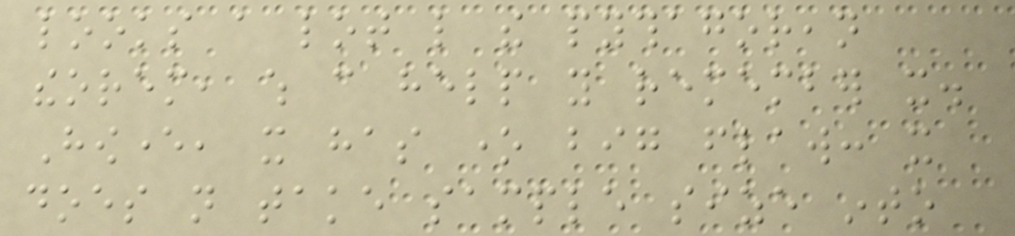looks a lot like the pythagorean
theorem, which can help you remember it.
However, it has one big flaw: it
does not take sample size into
